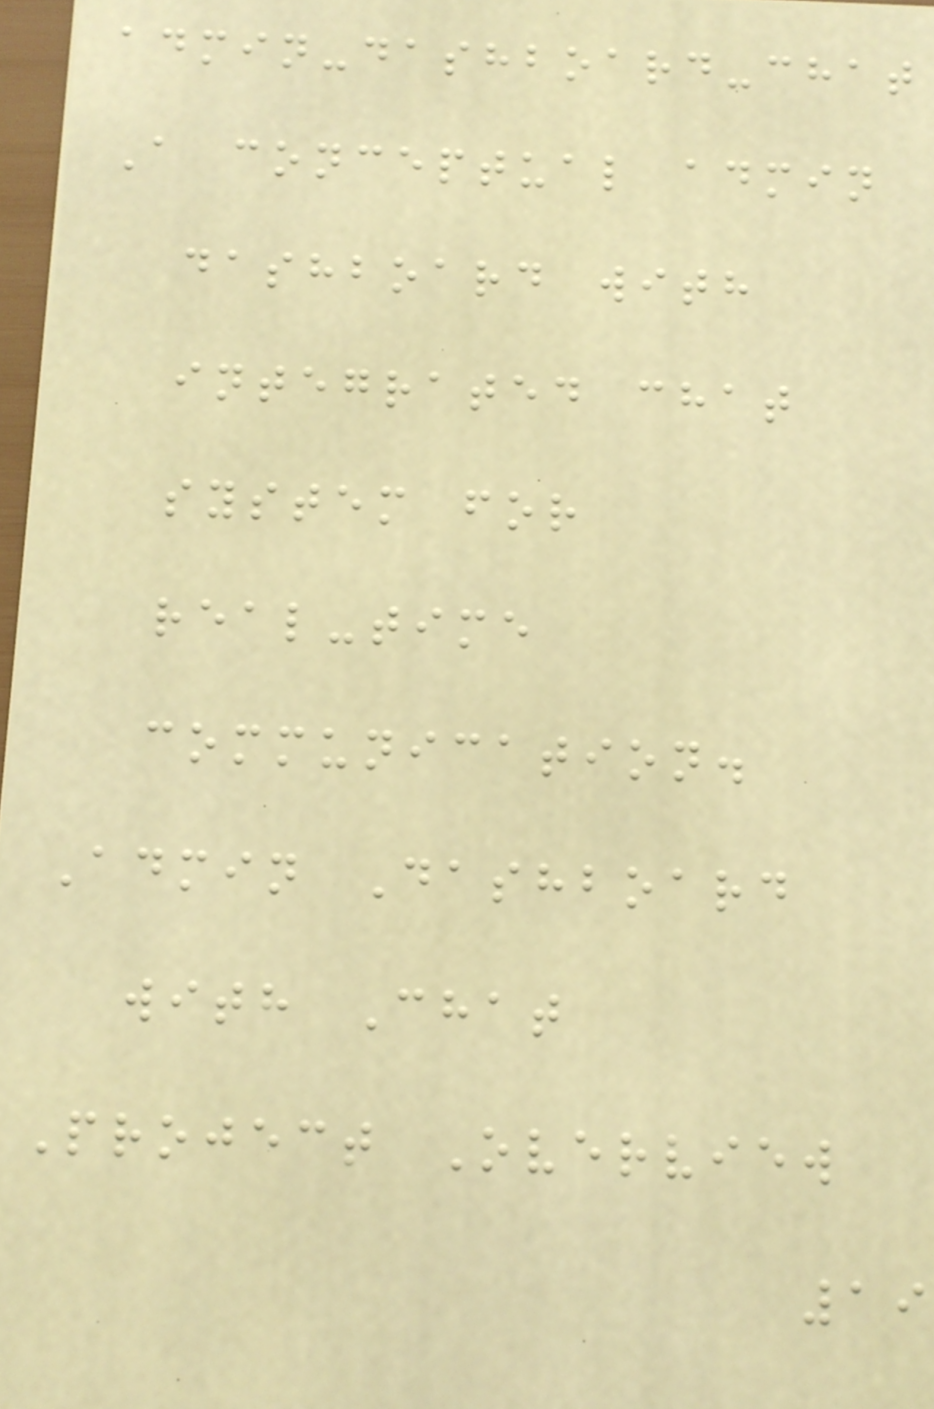admin-dashboard-chat
A conceptual admin
dashboard with
integrated chat
system for
real-time
communication.
Admin Dashboard
with Chat
Project Overview
19
